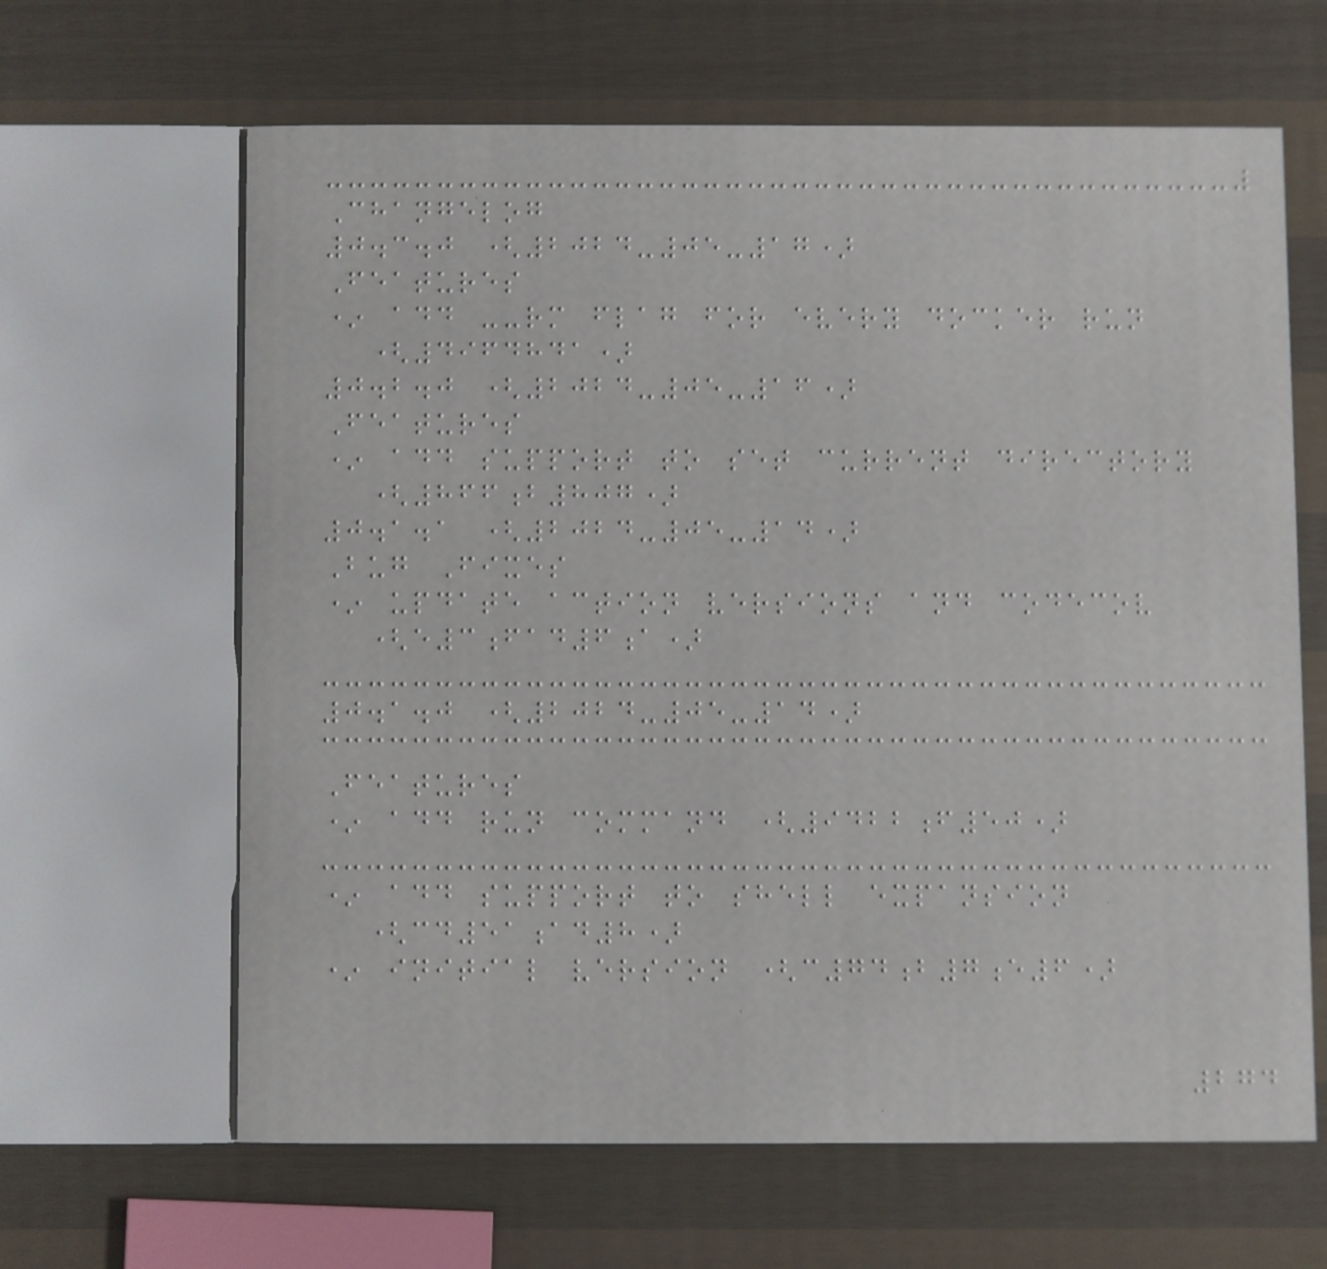Changelog
0.3.0 (2024-05-17)
Features
* add --rm flag for every docker run
(4964841)
0.2.0 (2024-05-16)
Features
* add support to set current directory
(866b807)
0.1.1 (2024-05-14)
Bug Fixes
* update action versions and codecov
(e3fad6a)
0.1.0 (2024-05-14)
Features
* add run command (9422f50)
* add support to shell expansion
(cd51ad8)
* initial version (c74b7e6)
274
